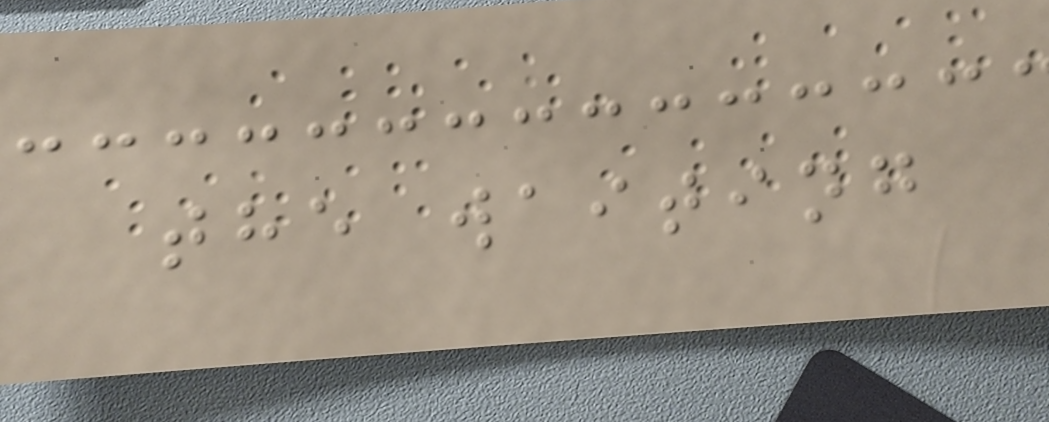the waiting
